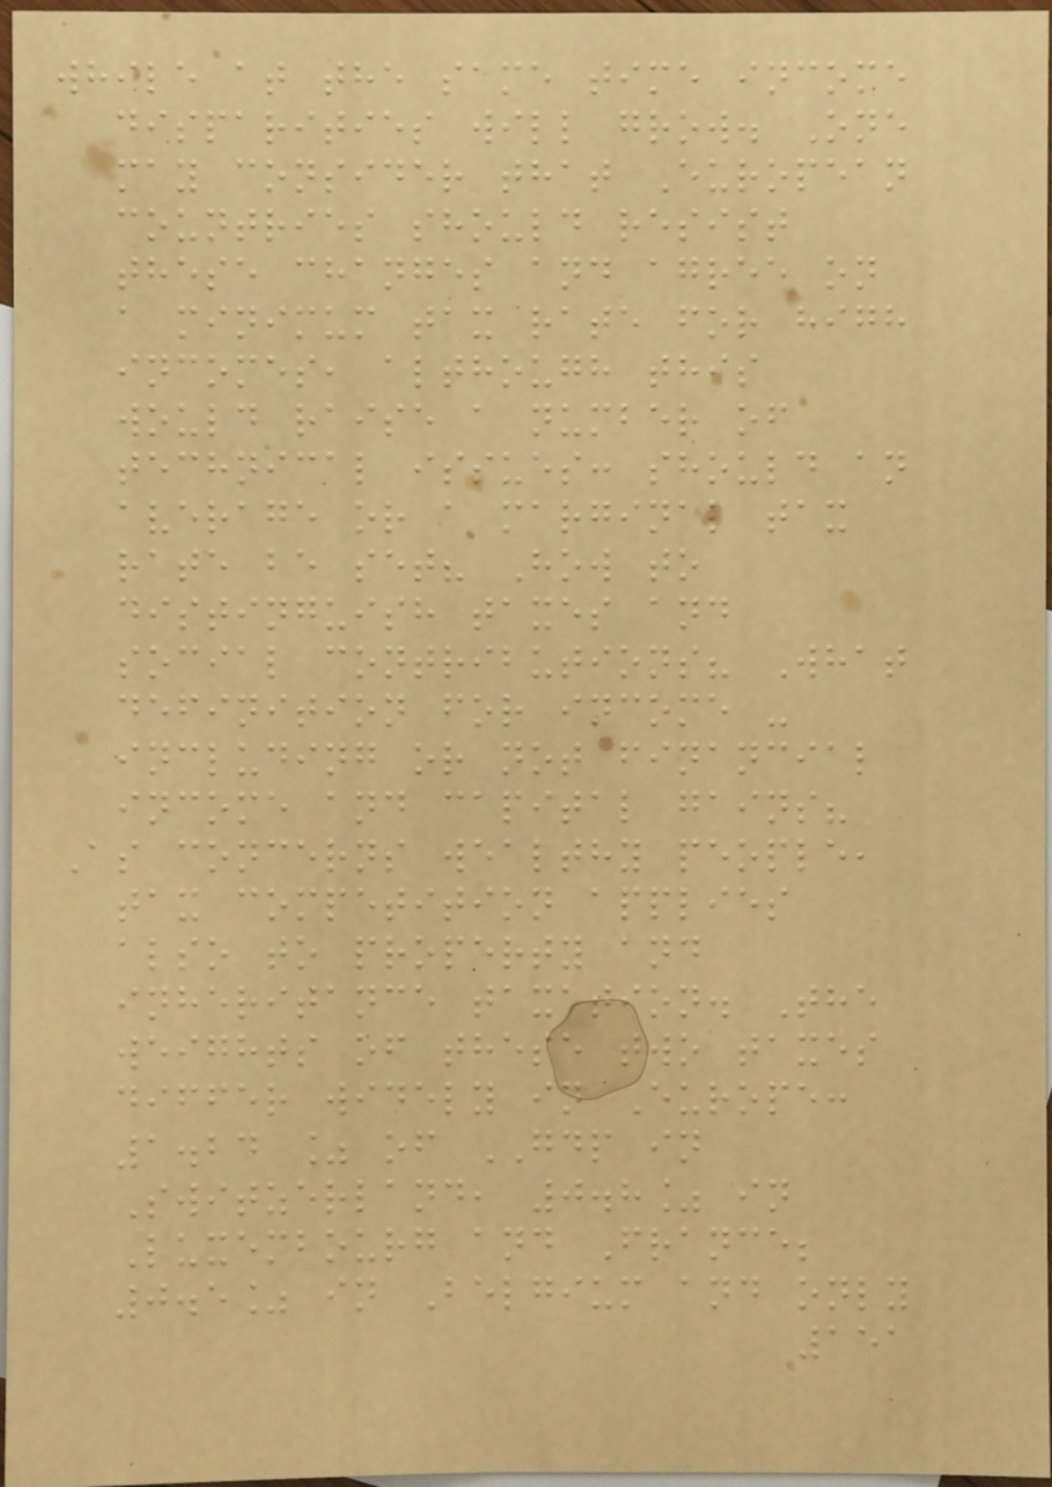while at the same time income
disparities will grow. One
may consider that European
countries should resist
these changes and agree on
a minimum tax rate for high
incomes, although this
would raise a number of
technical issues: should an
average or a marginal tax
rate be set? How to
distinguish taxes and
social contributions? What
definition for income -
including or not financial
income and capital gains?
As concerns wealthy people,
tax competition applies
also to property and
inheritance taxation. The
weights of these two taxes
differ widely in Europe:
1.24 % of GDP in
Switzerland, 0.8% in
Luxembourg and France;
0.5% in Belgium and only
151
